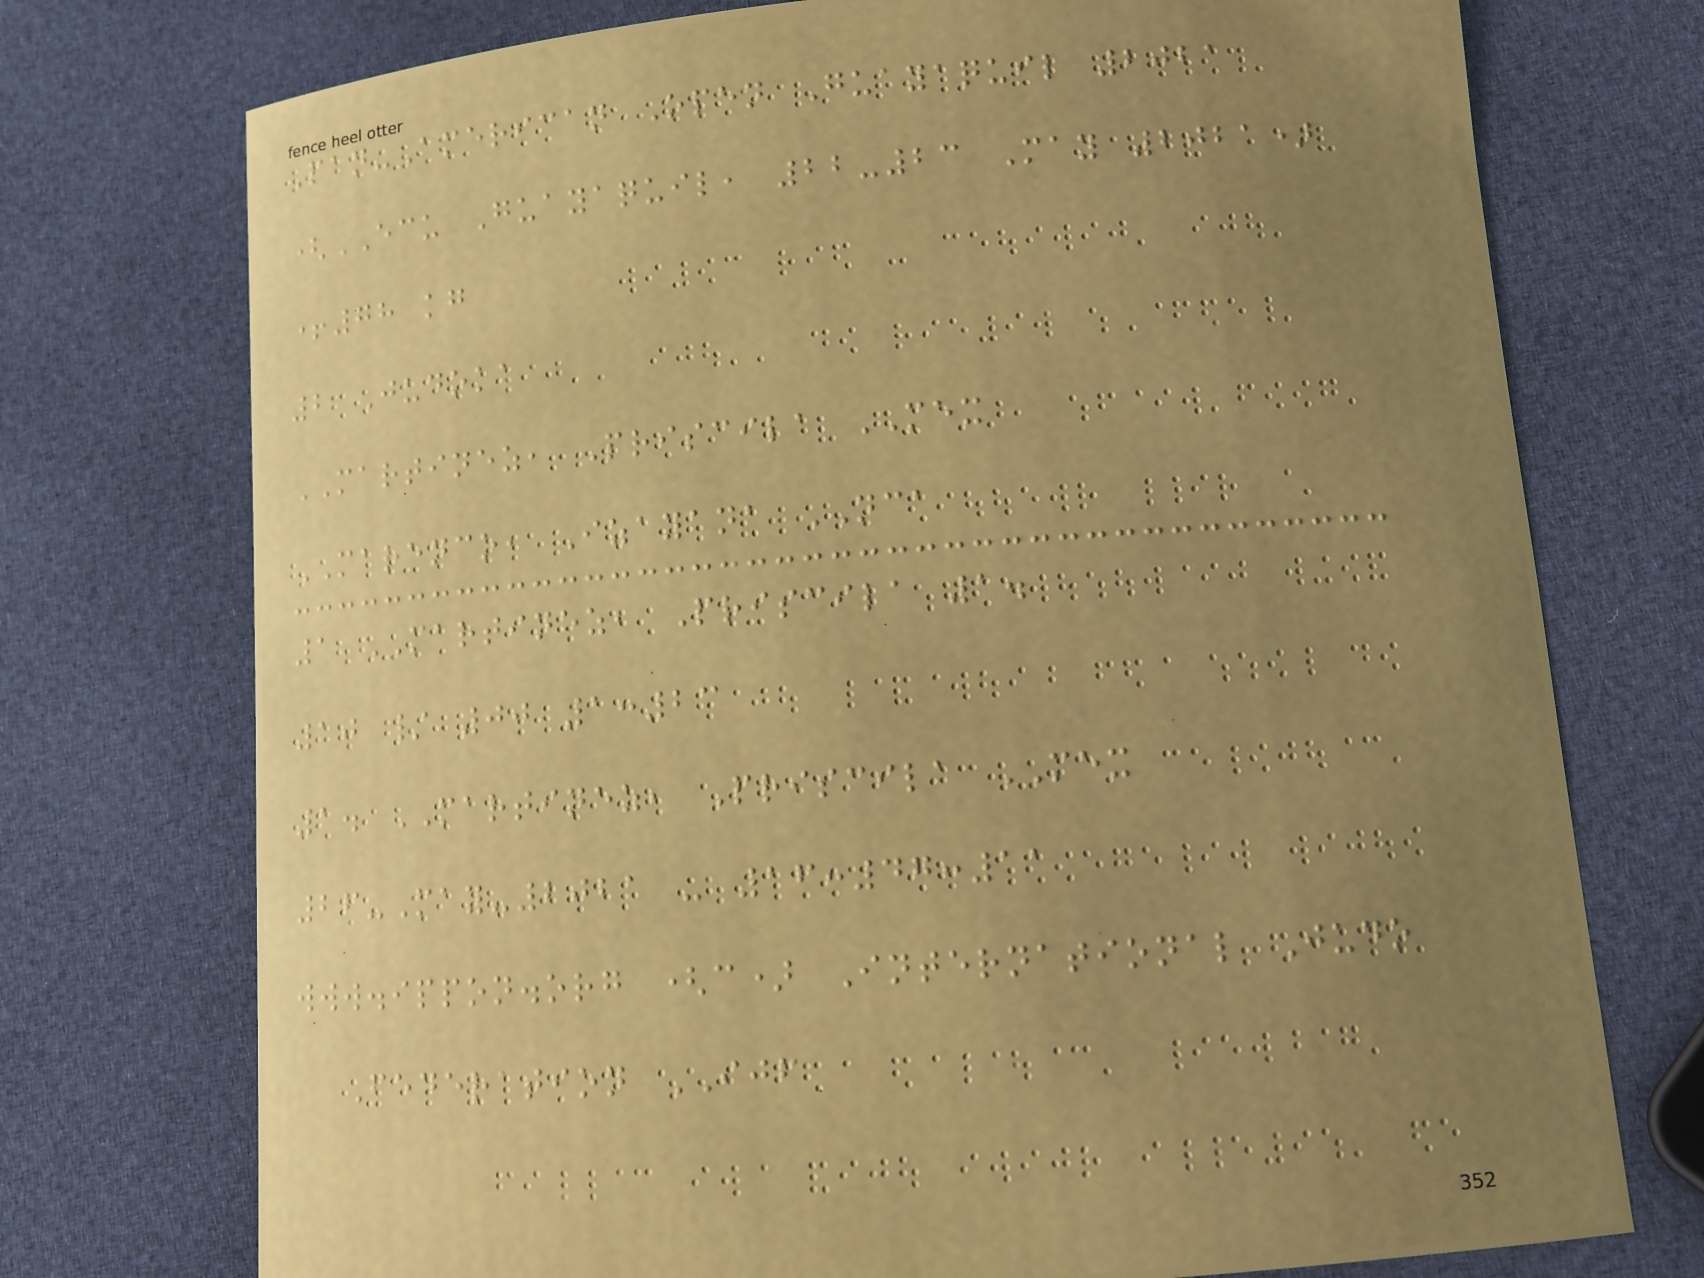Pan-American Open Guayaquil 2021
(ECU Guayaquil, 22-23 May 2021)
+78 kg
2 Judoka
MARTINEZ, Priscila MEX
MARENCO, Izayana NCA
1 MARTINEZ, Priscila 1.
10 / 00 1:23
1. MARTINEZ, Priscila MEX
26-May-2021 - 16:47:11
www.ippon.org (c) International Judo
Federation IJF
